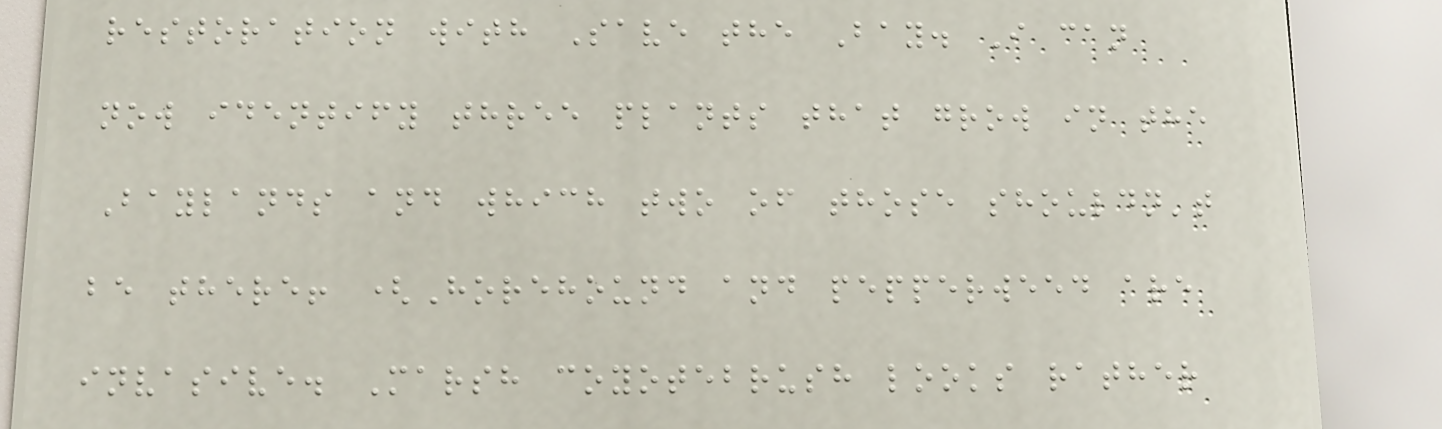restoration with Save the Bay. I can
now identify three plants that grow in the
Baylands and which two of those shouldn't
be there! (Horehound and pepperweed are
invasive. Marsh coyotebrush looks rather
